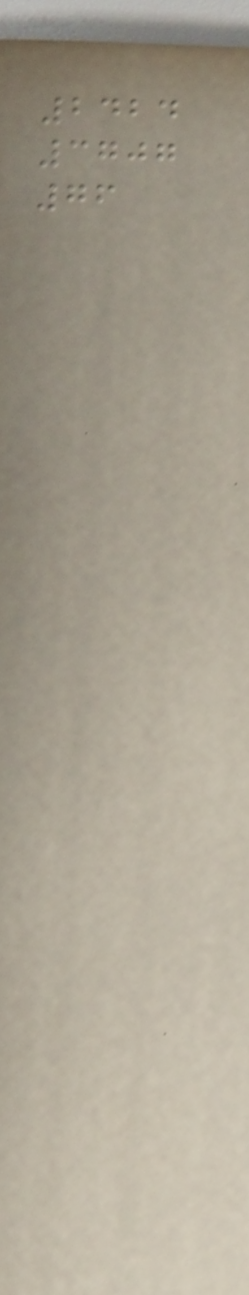2424
3707
76
